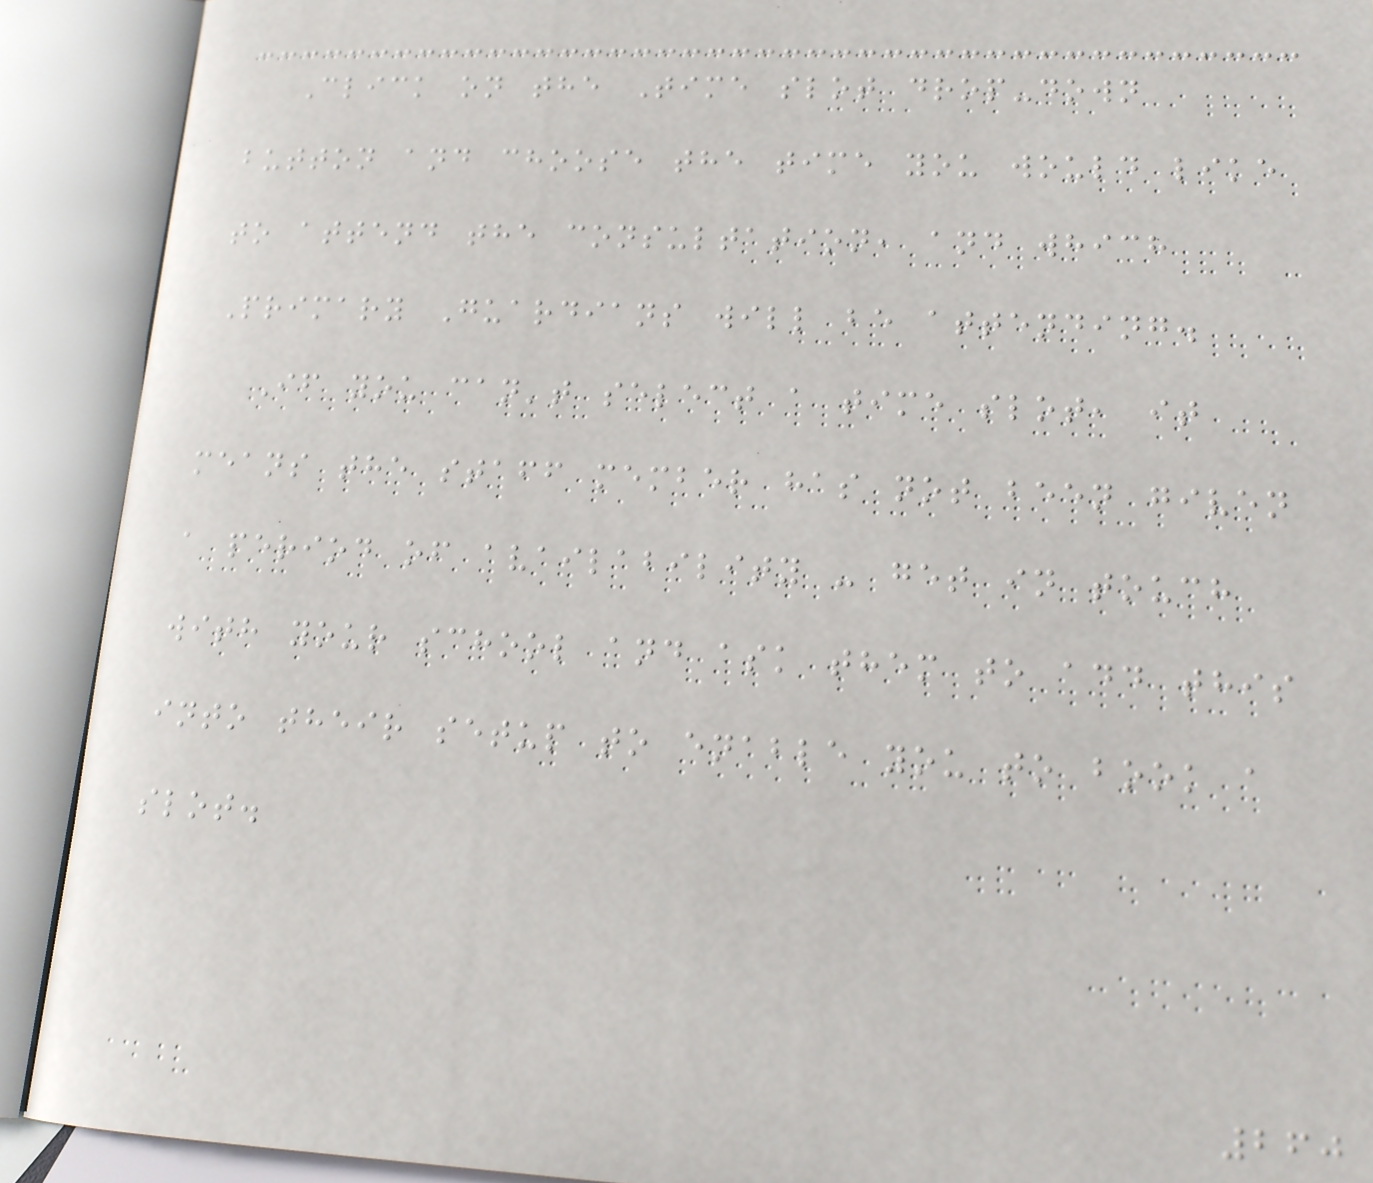Click on the Time slot drop-down
button and choose the time you would like
to attend the consultation, and which
Primary Guardians will be attending.
If you can't select a time slot, it
means the staff member has not been given
a period of availability - get in touch
with your school and ask them to add this
into their setup to enable you to book a
slot.
260
